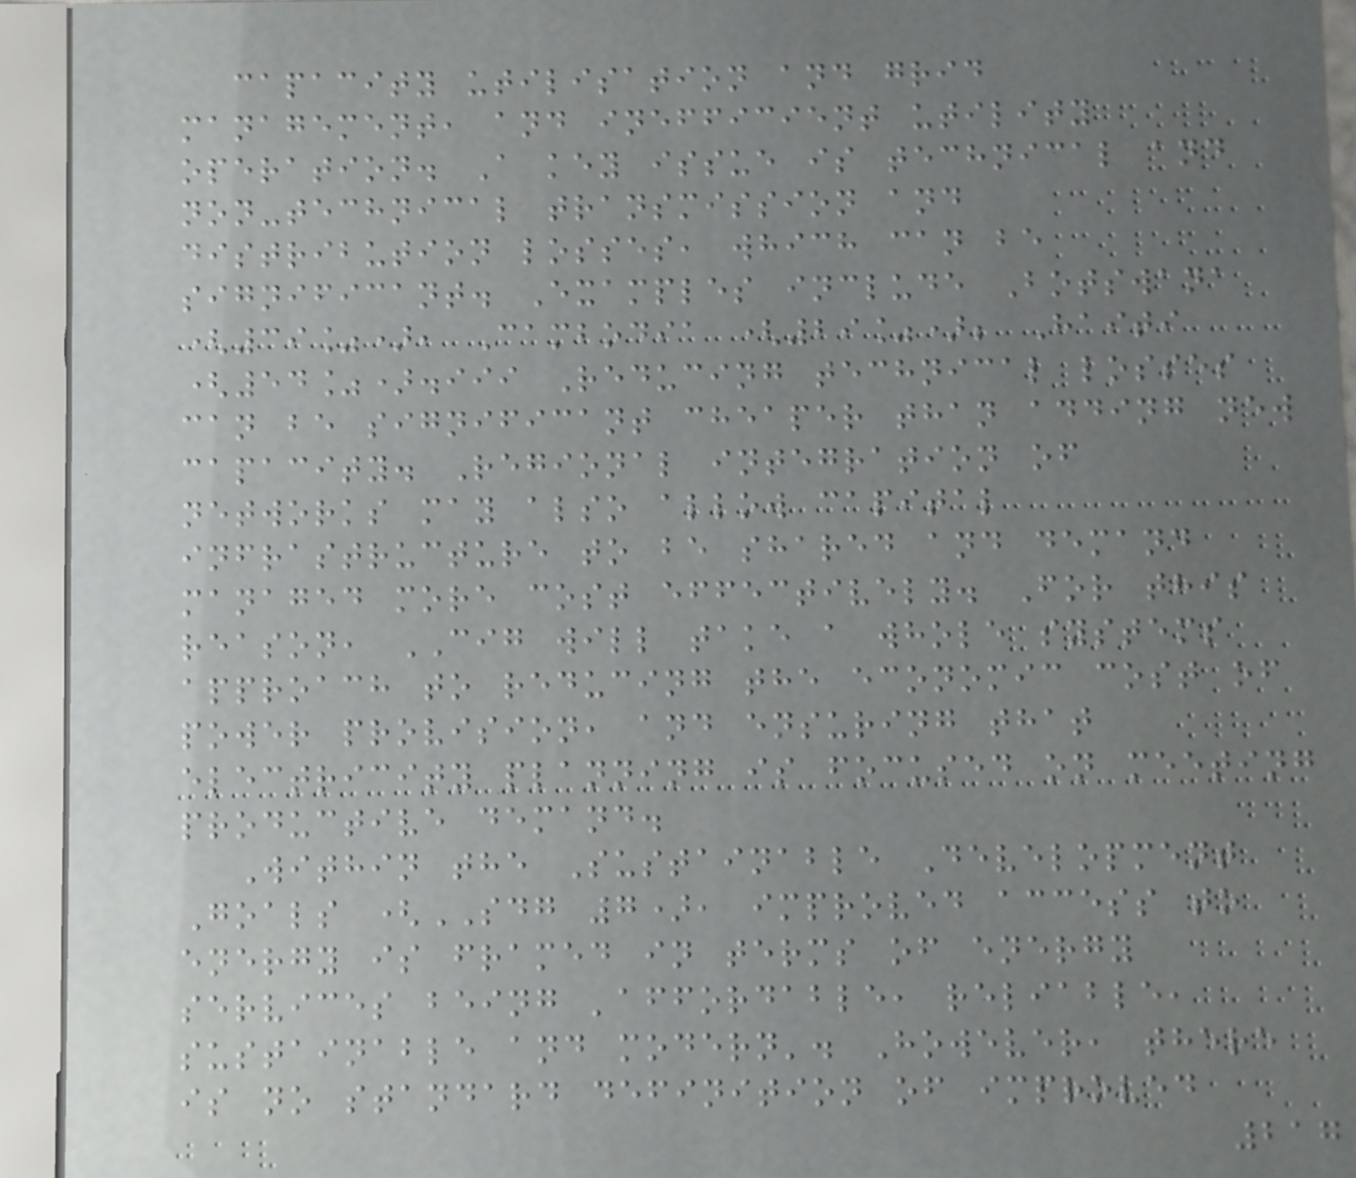capacity utilisation and grid
management, and inefficient utility
operation. A key issue is technical and
non-technical transmission and
distribution losses, which can be
significant. Examples include Botswana
(39%), Cambodia (29%); Haiti
(54%).iii Reducing technical losses
can be significant cheaper than adding new
capacity. Regional integration of
networks may also allow capital
infrastructure to be shared and demand
managed more cost effectively. For this
reason, CIG will take a whole systems
approach to reducing the economic cost of
power provision, and ensuring that
electricity planning is focused on meeting
productive demand.
Within the Sustainable Development
Goals (SDG 7), improved access to
energy is framed in terms of energy
services being 'affordable, reliable,
sustainable and modern'. However, there
is no standard definition of improved
217
